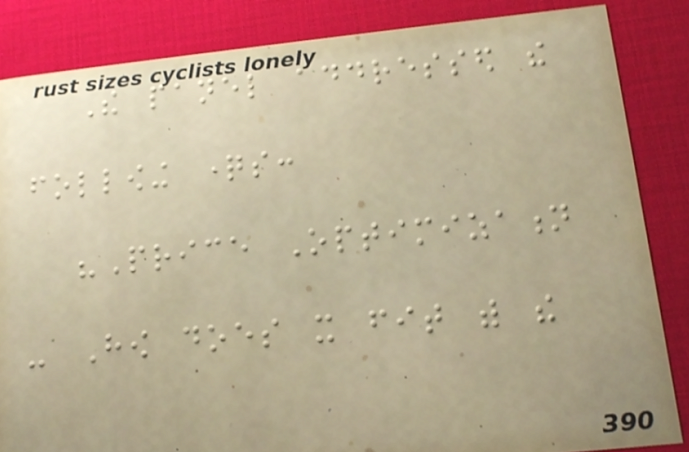The panel addressed the
following questions:
"Price Optimization
- How does it fit with the
